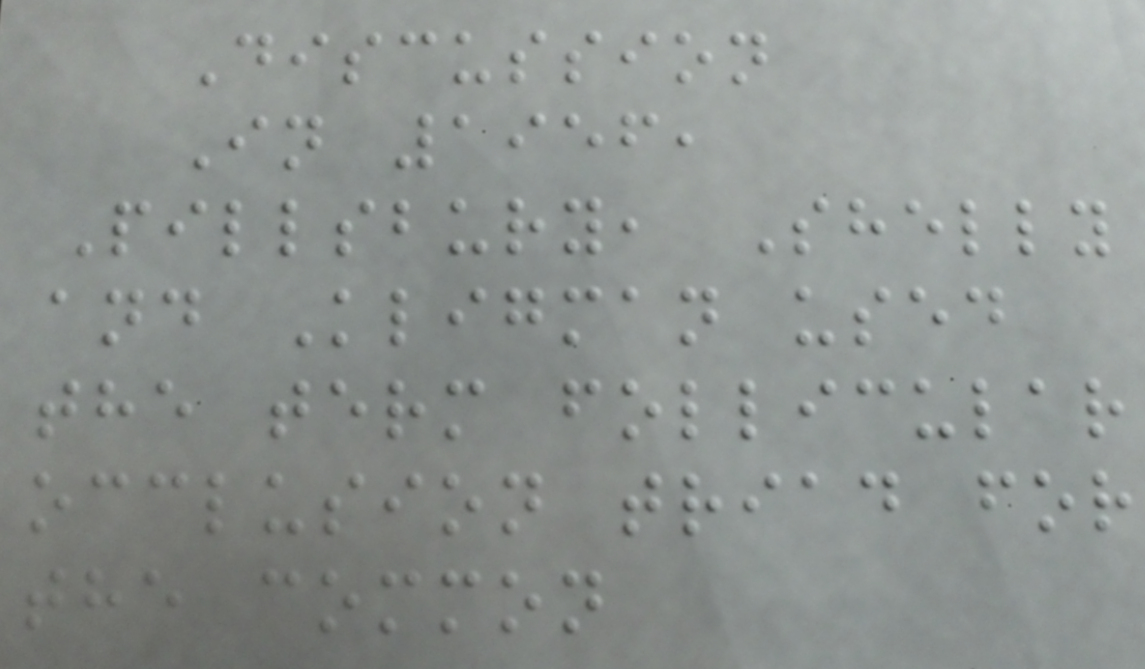Discussion
In 1956,
Pillsbury, Shelly
and Kligman used
the term follicular
occlusion triad for
the common
